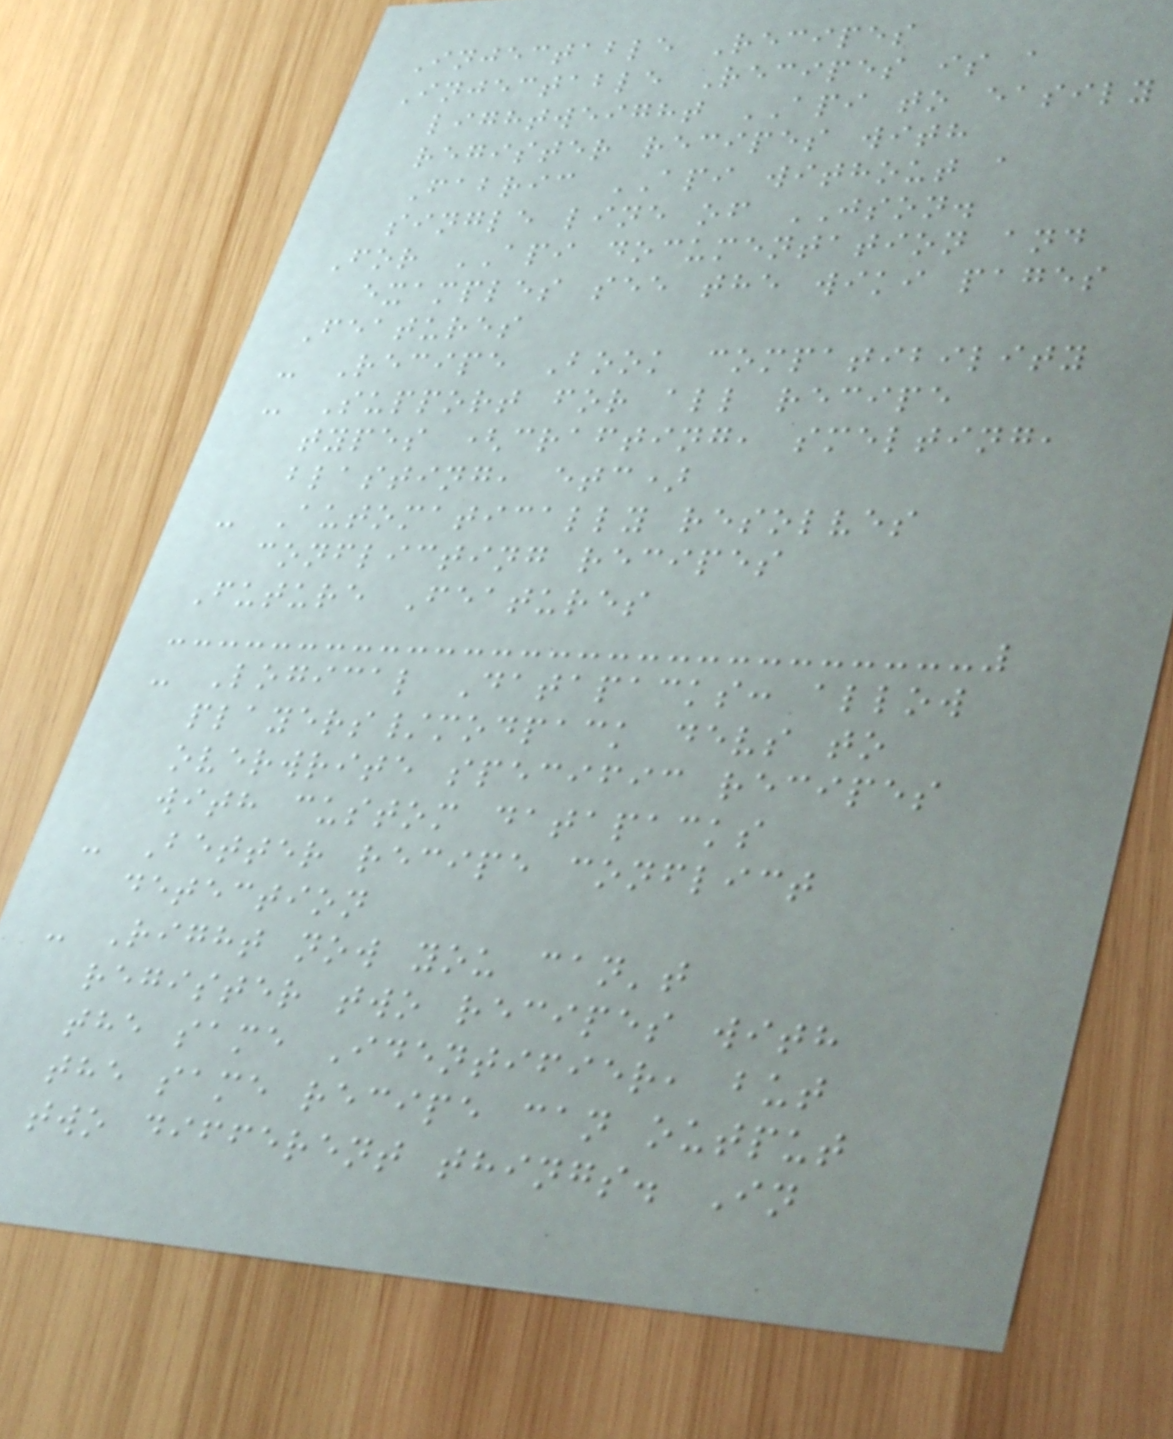Injectable Recipes
Injectable Recipes is a
lightweight API to easily
register recipes with
Fabric API without a
single line of JSON.
For API documentation and
examples see the wiki pages
Features
- Recipe Book compatibility
- Support for all recipe
types (crafting, smelting,
blasting, etc)
- Automatically resolves
conflicting recipes
Future Features
- Logical Datapacks: allow
players/modpack devs to
overwrite specific recipes
with custom datapacks
- Better recipe conflict
detection
- Right now you can't
register two recipes with
the same Identifier, but
the same recipe can output
two different things. In
